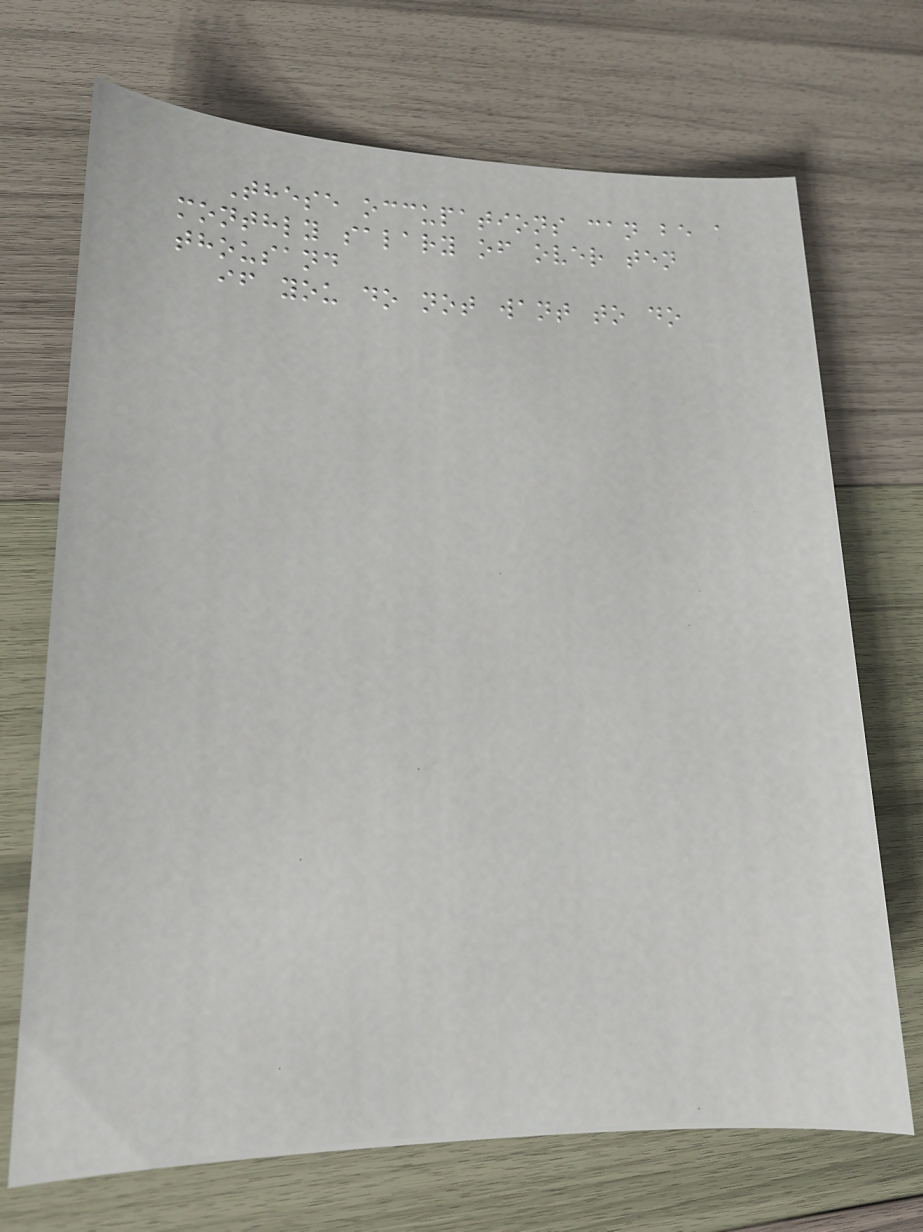These occupations can be a
monthly salary of over ten
thousand
if you do not want to do
